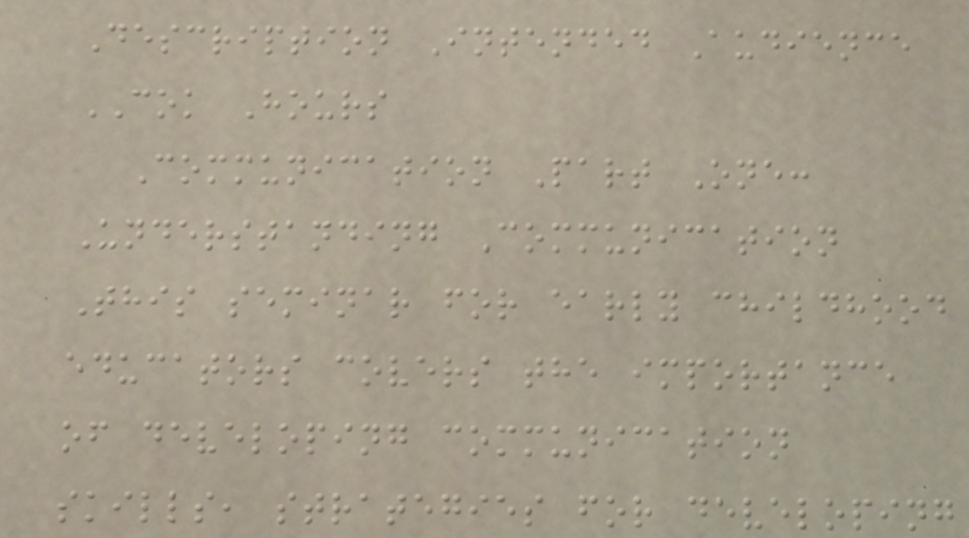Description Intended Audience
COK Hours
Communication Part One:
Understanding Communication
This seminar for early childhood
educators covers the importance
of developing communication
skills, strategies for developing
